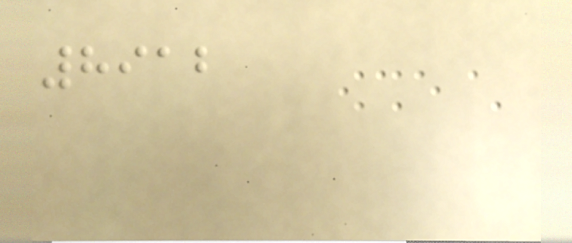8912
